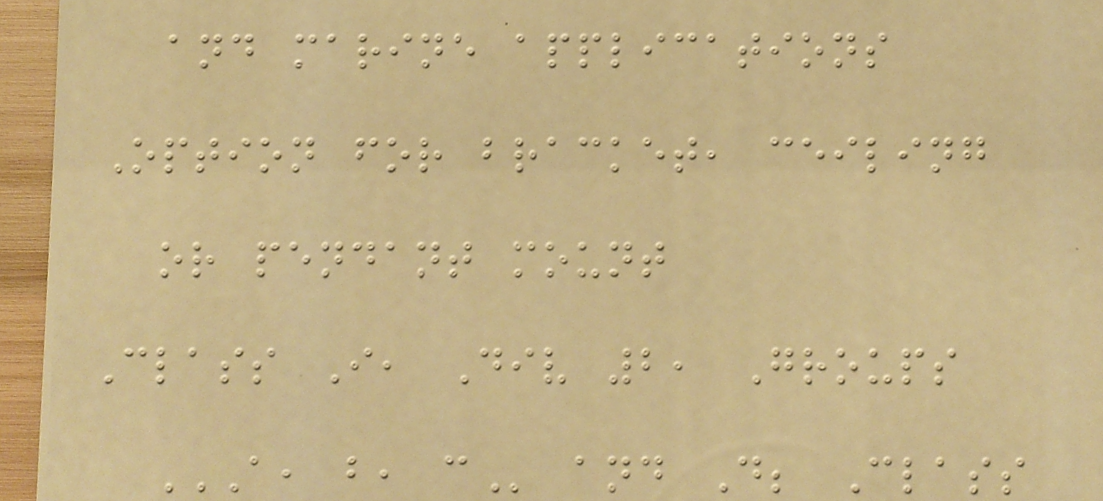and marine applications
Option for bracket, ceiling
or pendant mount
Class I, Div 2, Groups
A, B, C and D; Class
